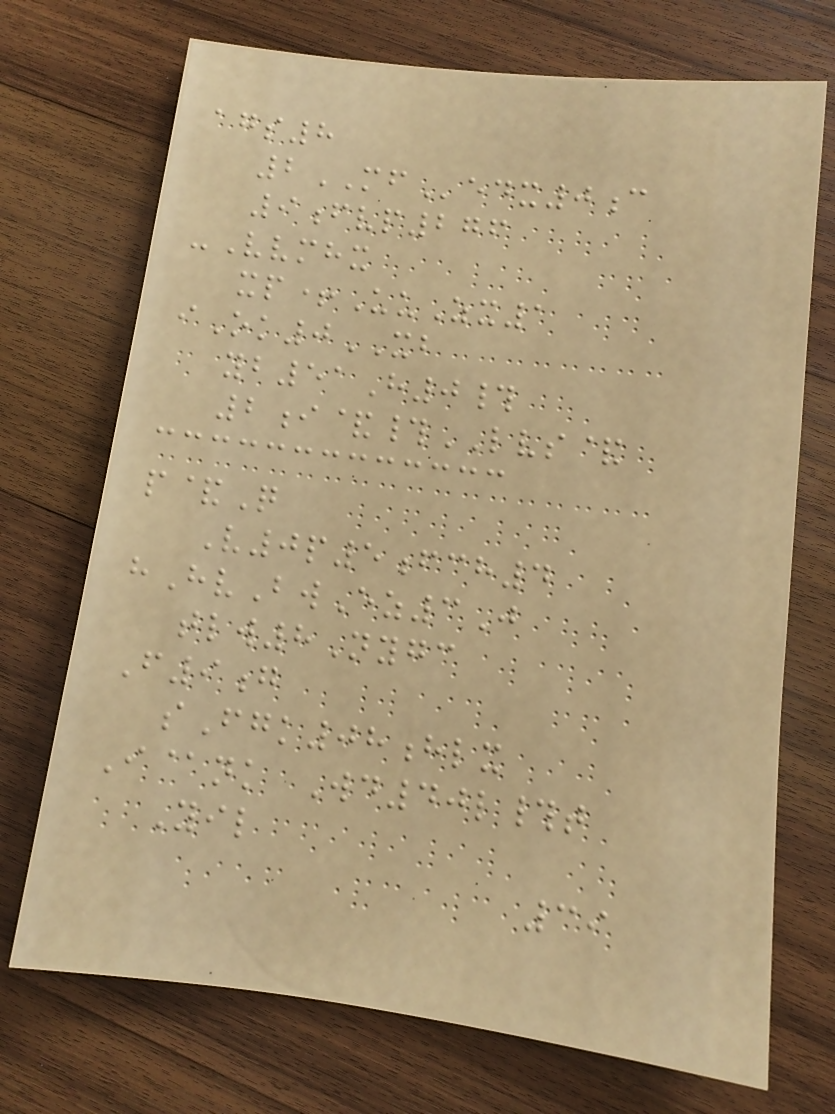ags8
2MFedx0c
9fvp276
-Vvmhx
xp+UuZx1
iOk0XB
yb51H0#
2i&#LVS&
p&Q
V0p5fch4
hHvBwEz3J
tlw8Nygc
F9g
sFgk08hlx
I@nk Wd40l#t
Yil
39
